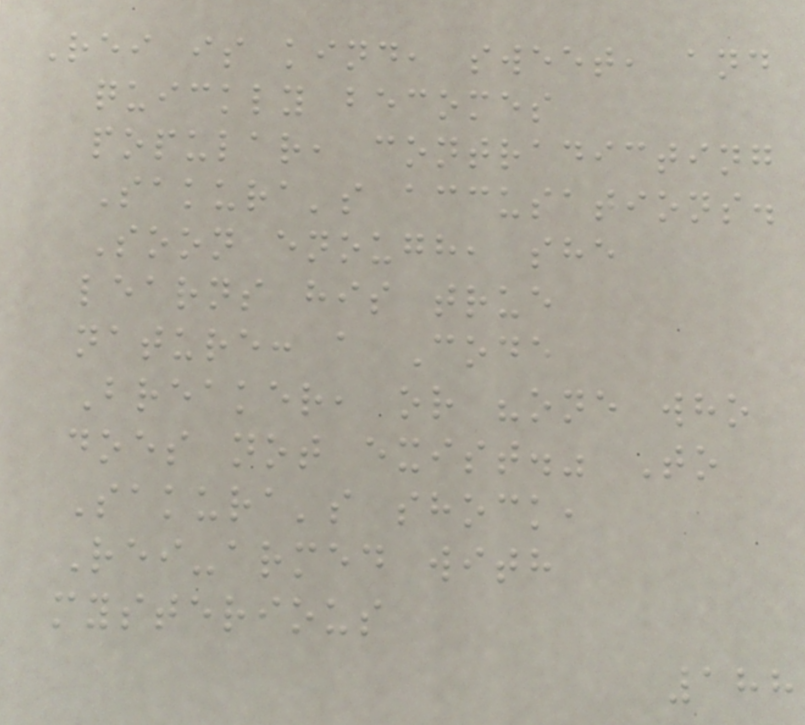Rei is kind, sweet, and
quickly becomes
popular, contradicting
Sakura's accusations.
Soon enough, she
learns his true
nature: a Code
Breaker, or "one who
does not exist." To
Sakura's shock,
Rei-armed with
mysterious
188
